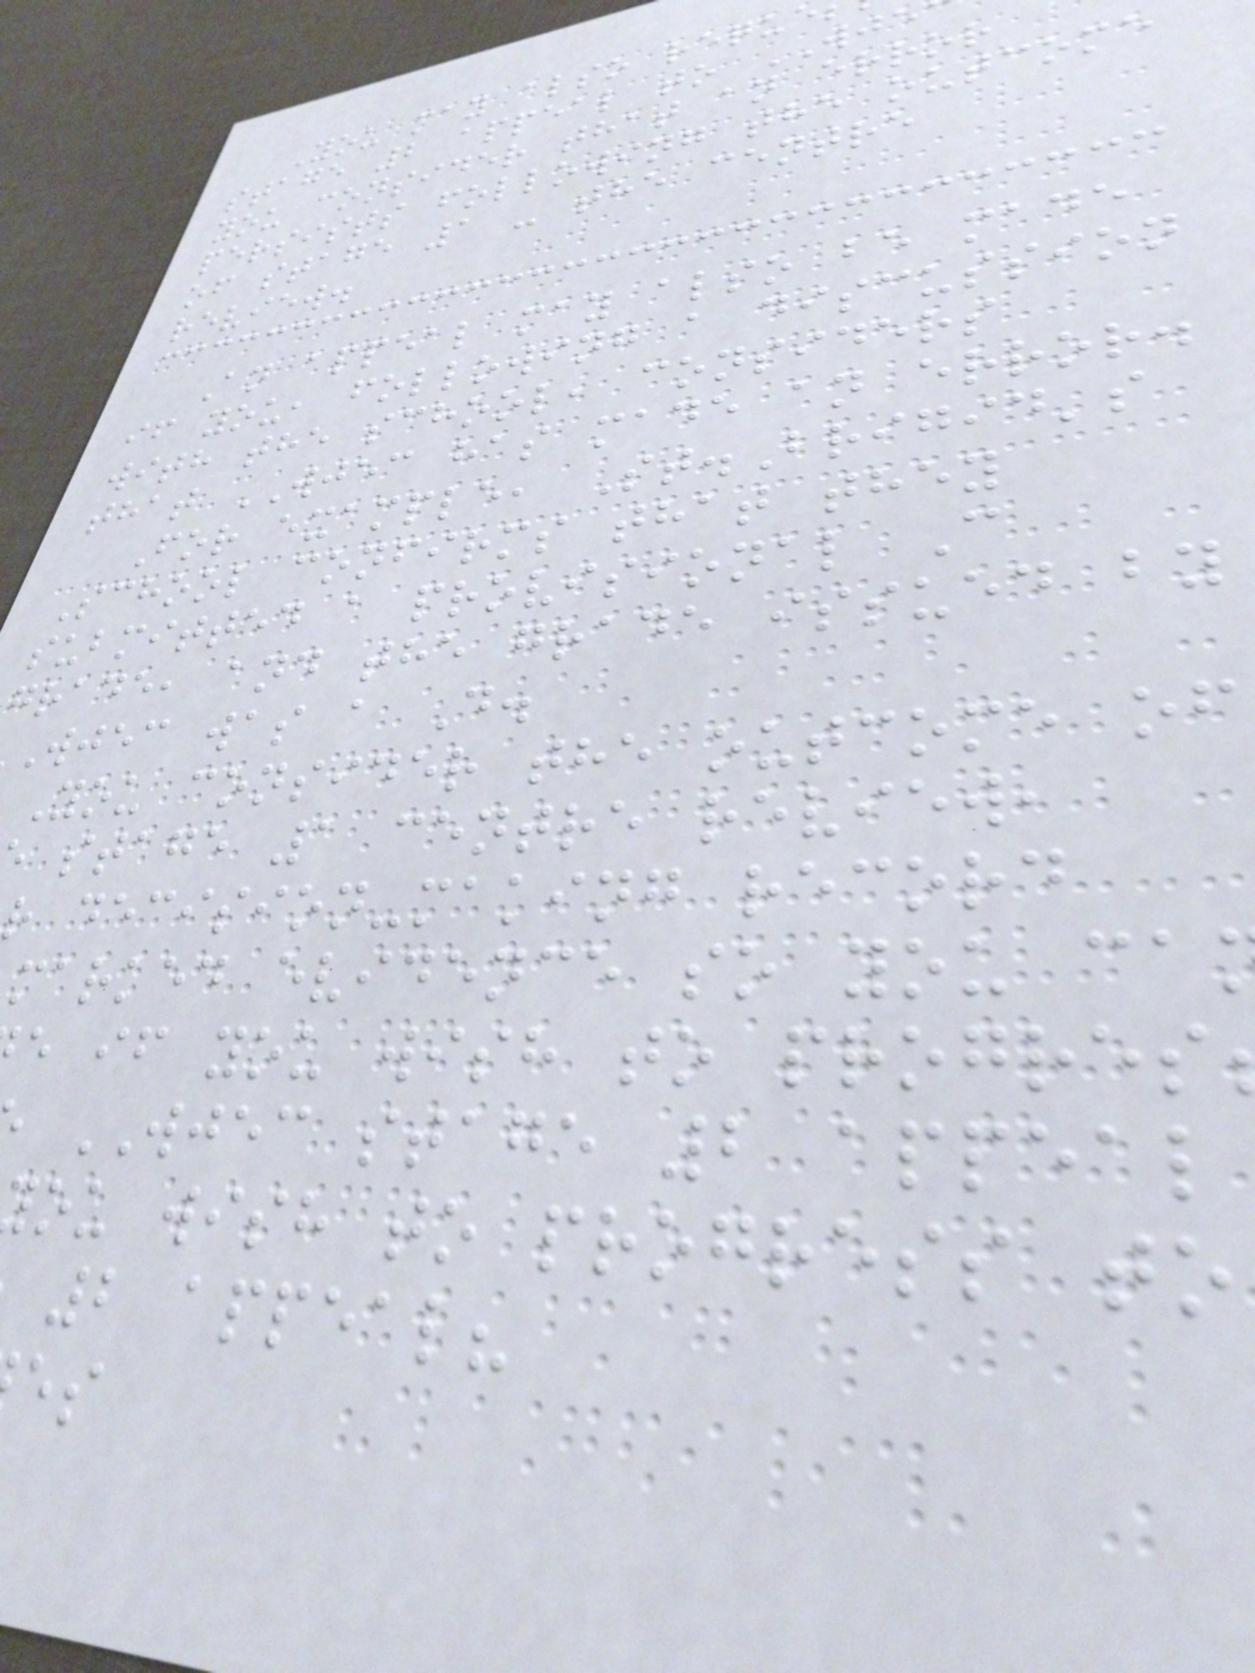You may also requ
stage 2 appeal to WJE
you consider that an error
persists following the outcome
of stage 1 - the centre
review.
An appeal may also be made
if you, following a discussion
with the school, considers
that WJEC has made an error.
For example, St.Brigid's
School confirms that they
submitted a provisional C
grade, and the grade issued by
wjec was a D.
You consider the outcome of
stage 1 centre review,
r decision-making record
marked evidence so you ca
e if you wish to progres
WJEC stage 2 appeal
ou wish to progress to
2 appeal?
